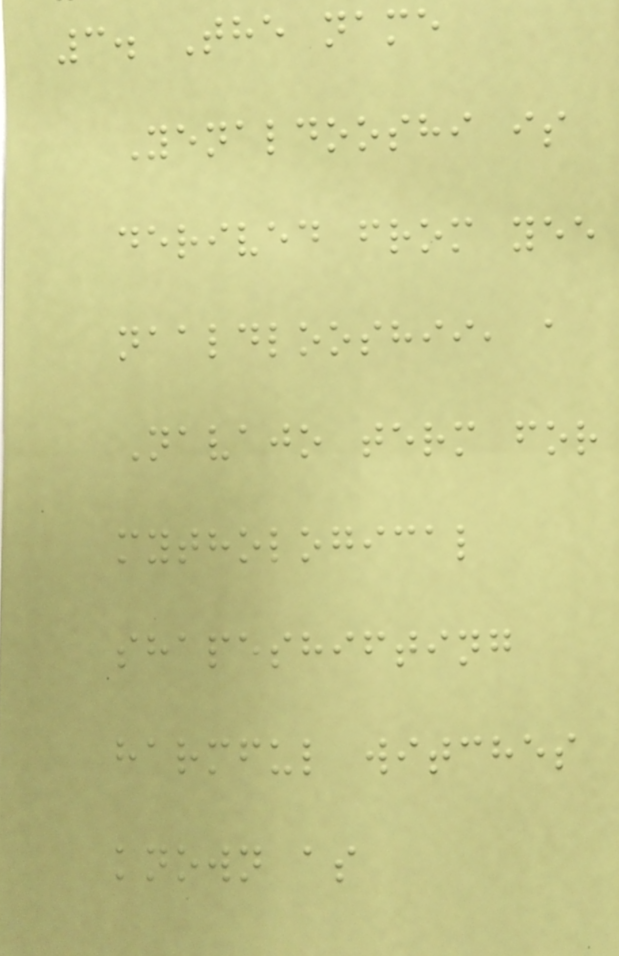3. The name
Yenaldooshi is
derived from yee
naaldlooshii, a
Navajo term for
mythological
shapeshifting
harmful witches
known as
